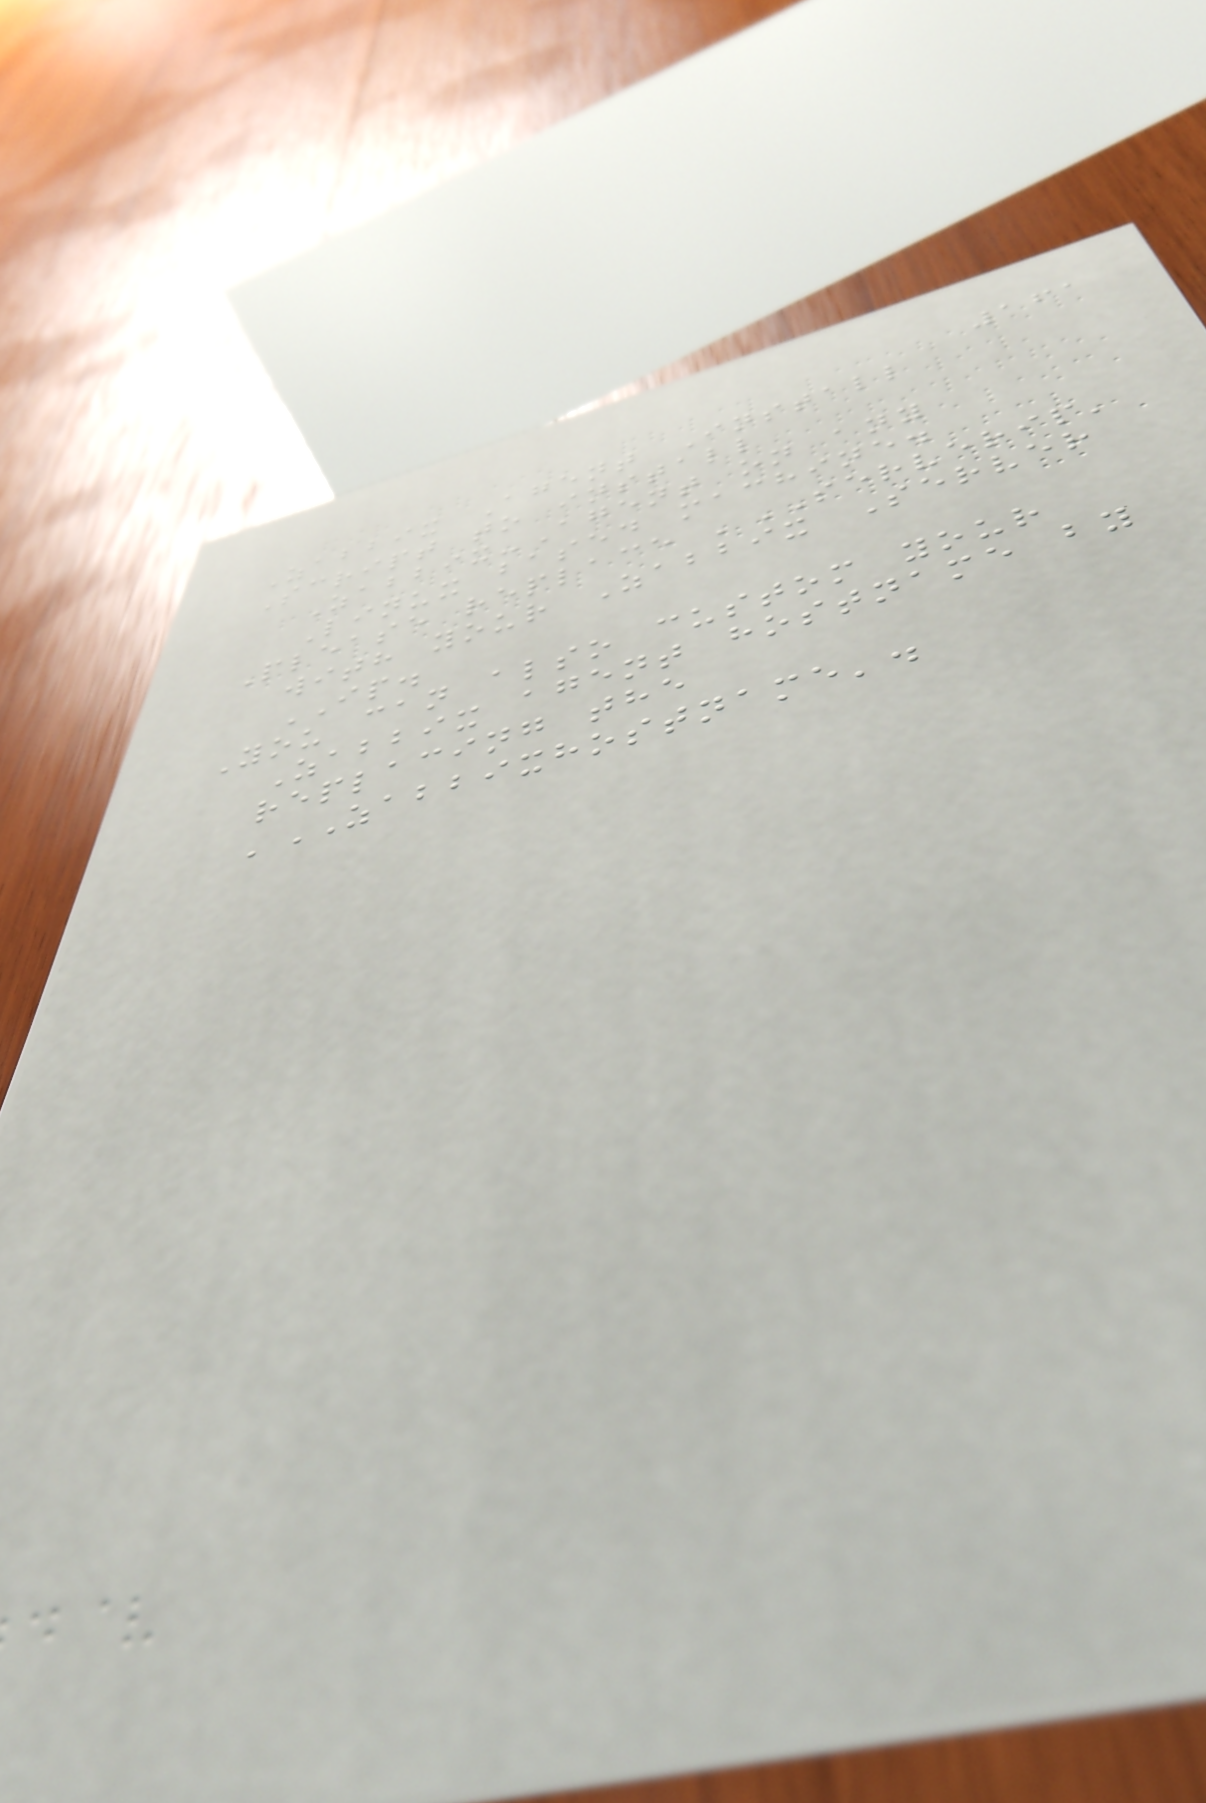161
Zabbix Agent Install
Script to install
Zabbix-Agent on any
Linux based machine.
Please replace 'SERVERIP'
with your Zabbix Server
IP.
You can also custom your
Zabbix agent hostname by
replacing the
'ZABBIXHOSTNAME'.
